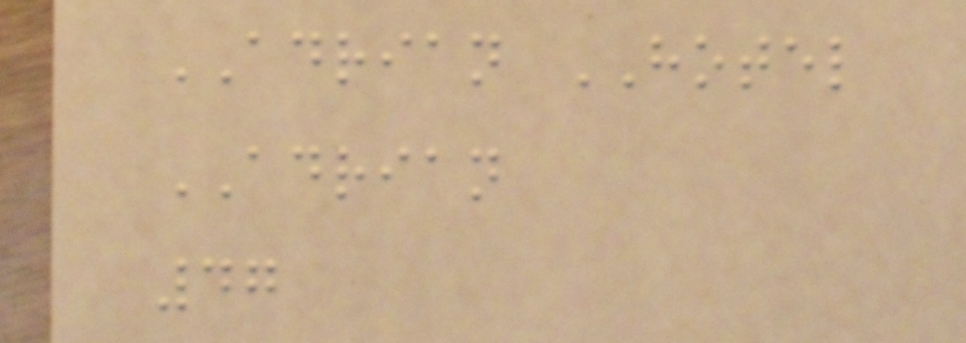ADRIAN HOTEL
ADRIAN
47
